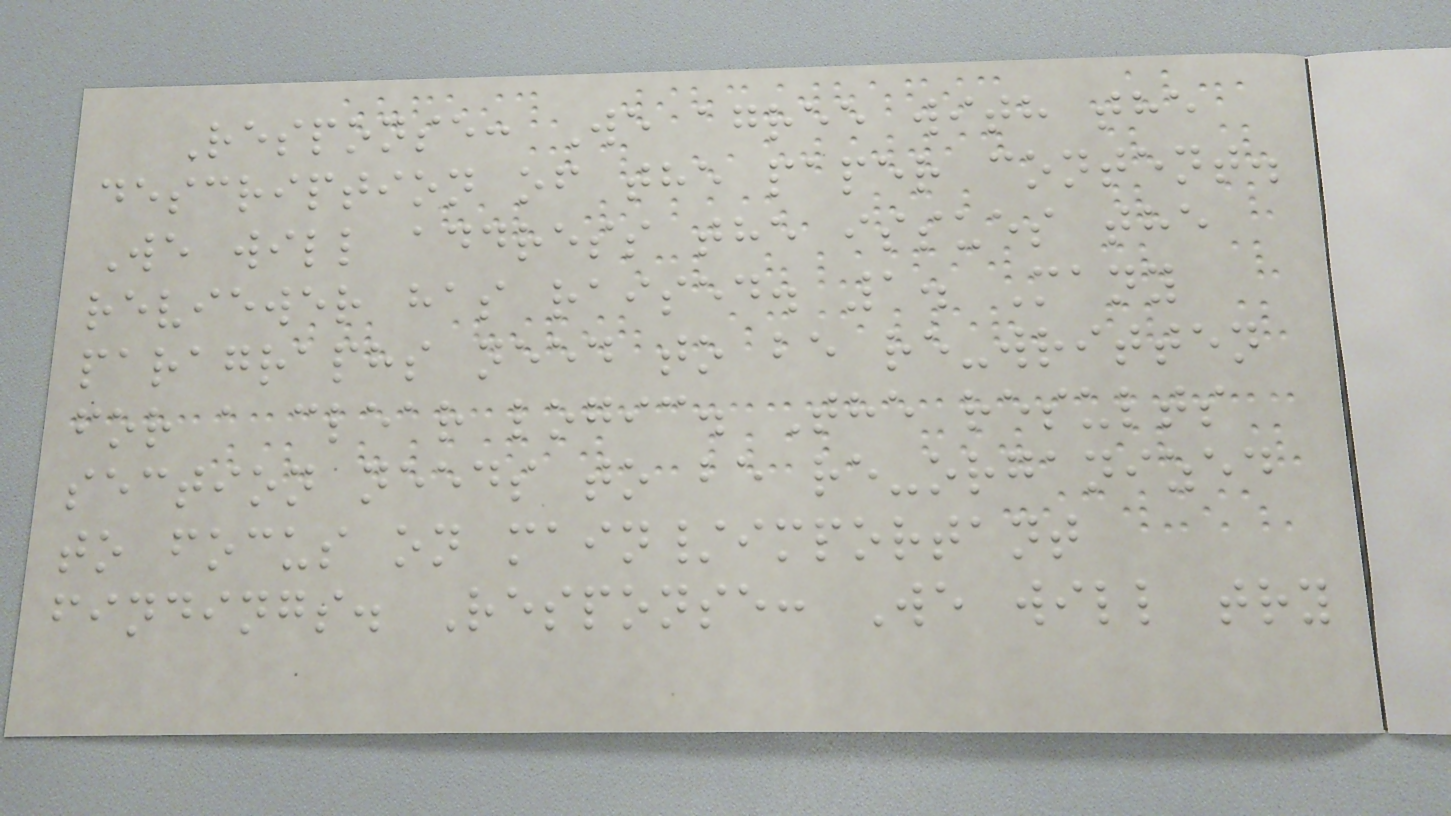Response: We agree with the
description of the paper content.
We will address the issues the
reviewer has raised. 1. Many
paragraphs need to be re-written
for a clear logic. The results
section needs to be re-organized
to focus on main/important
findings. Response: We will try
